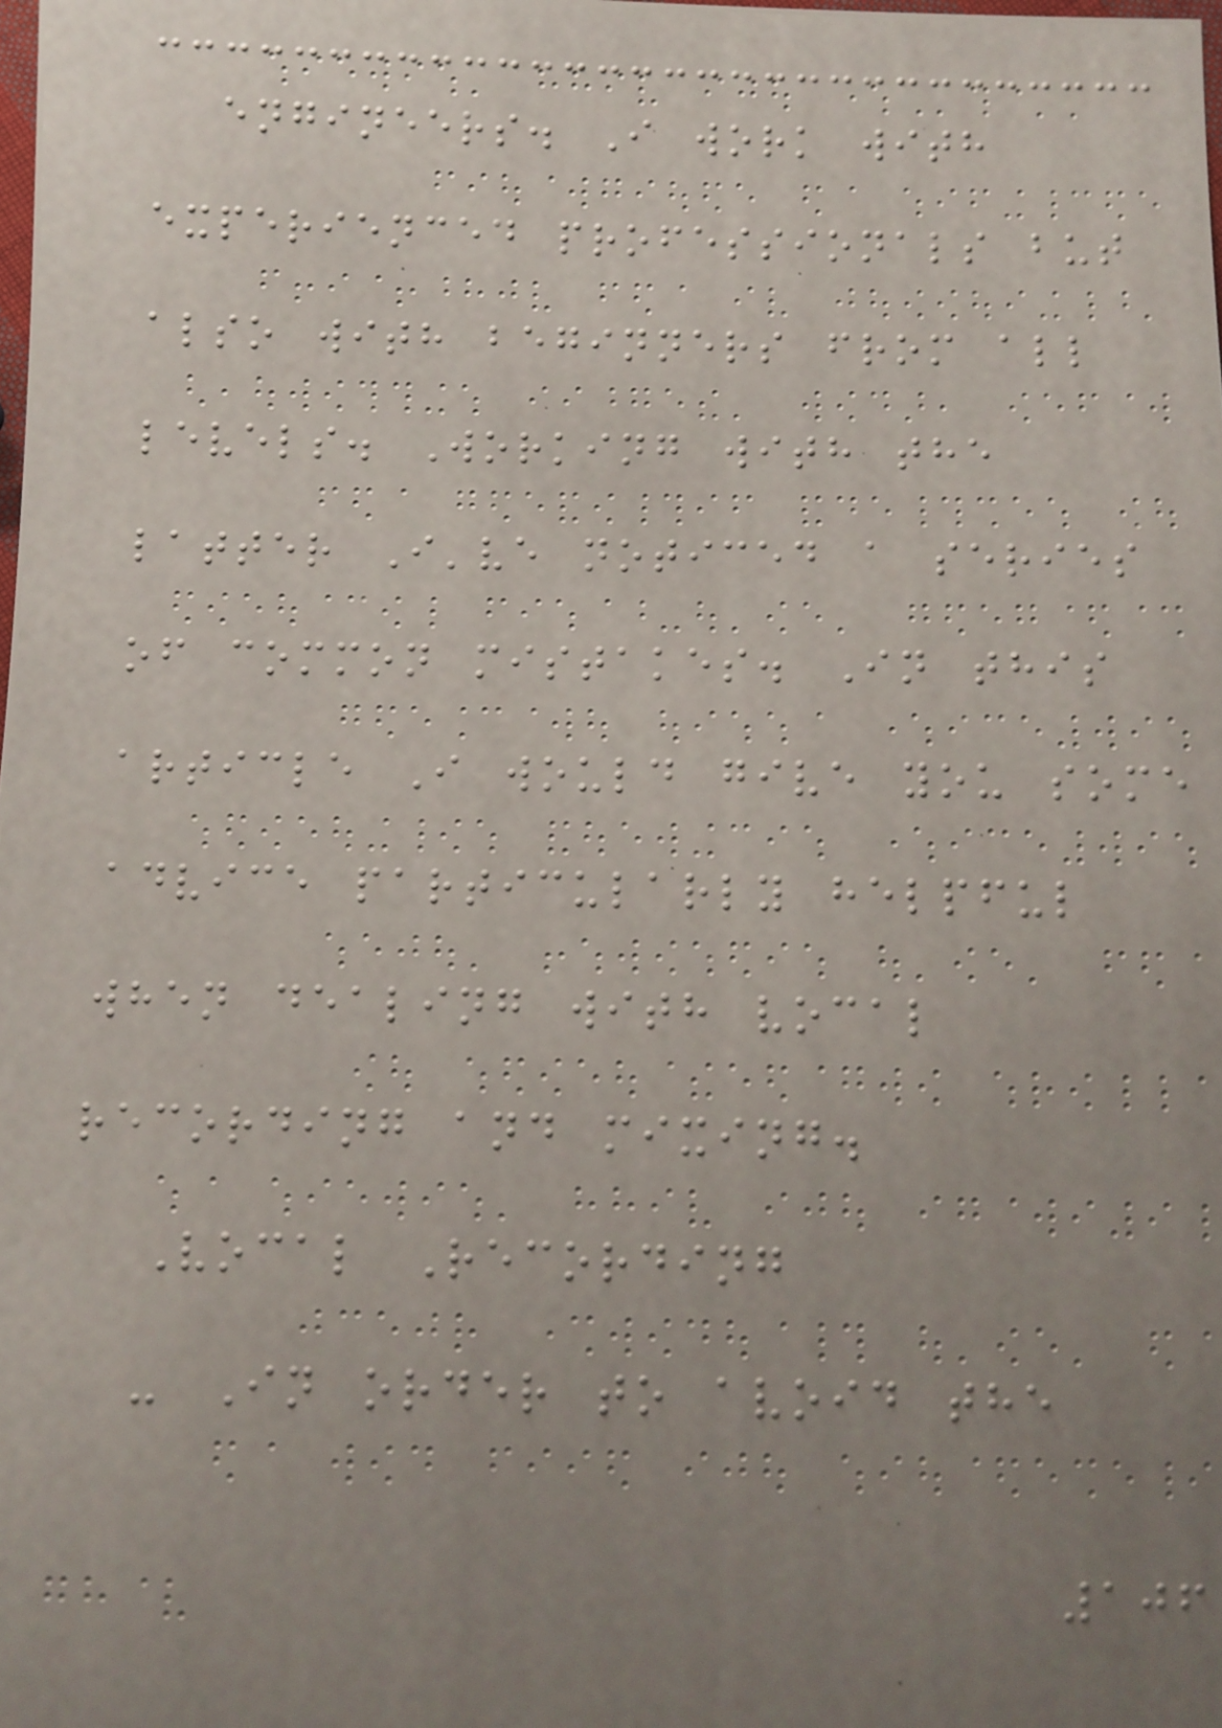engineers. I work with
experienced professionals but
also with beginners from all
levels. Working with the
latter I've noticed a series
of common mistakes. In this
article I would give you some
advice particularly helpful
when dealing with vocal
recording and mixing.
Vocal Recording
- In order to avoid the
106
